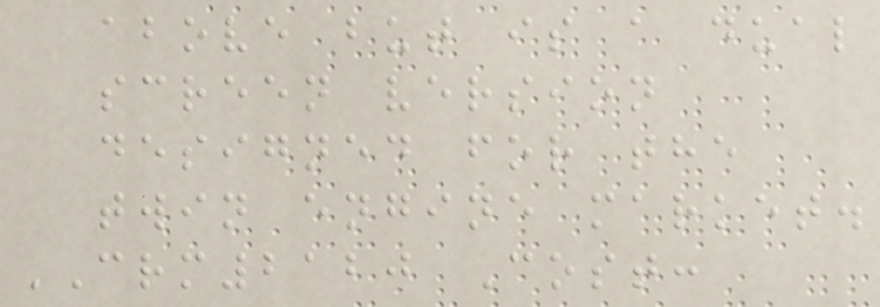above but is a dual
screen version
designed for the
twin engine market.
CRM2120 Cost:
